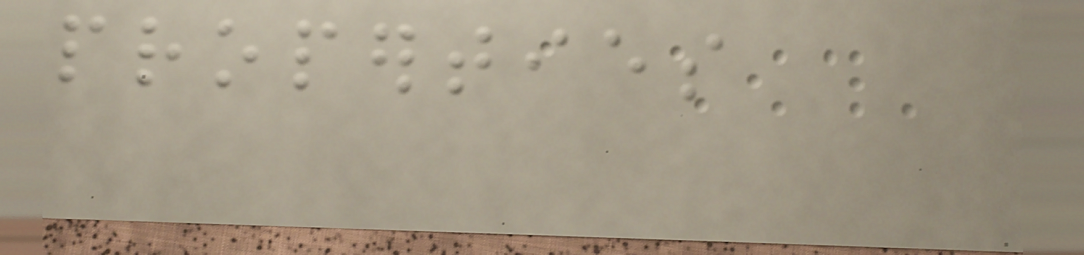properties
